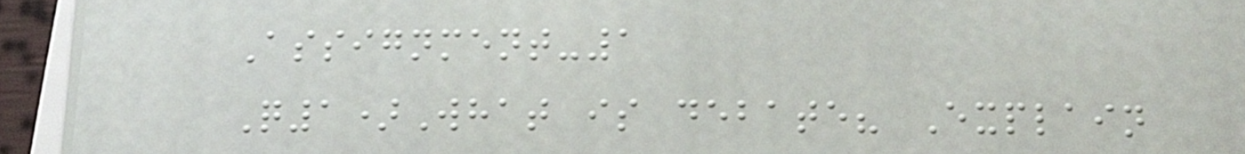Assignment-1
Q1)What is debate? Explain
